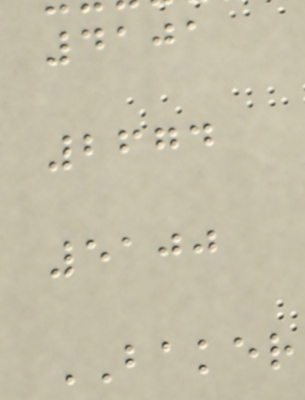4101
2674
5100
BAKER
